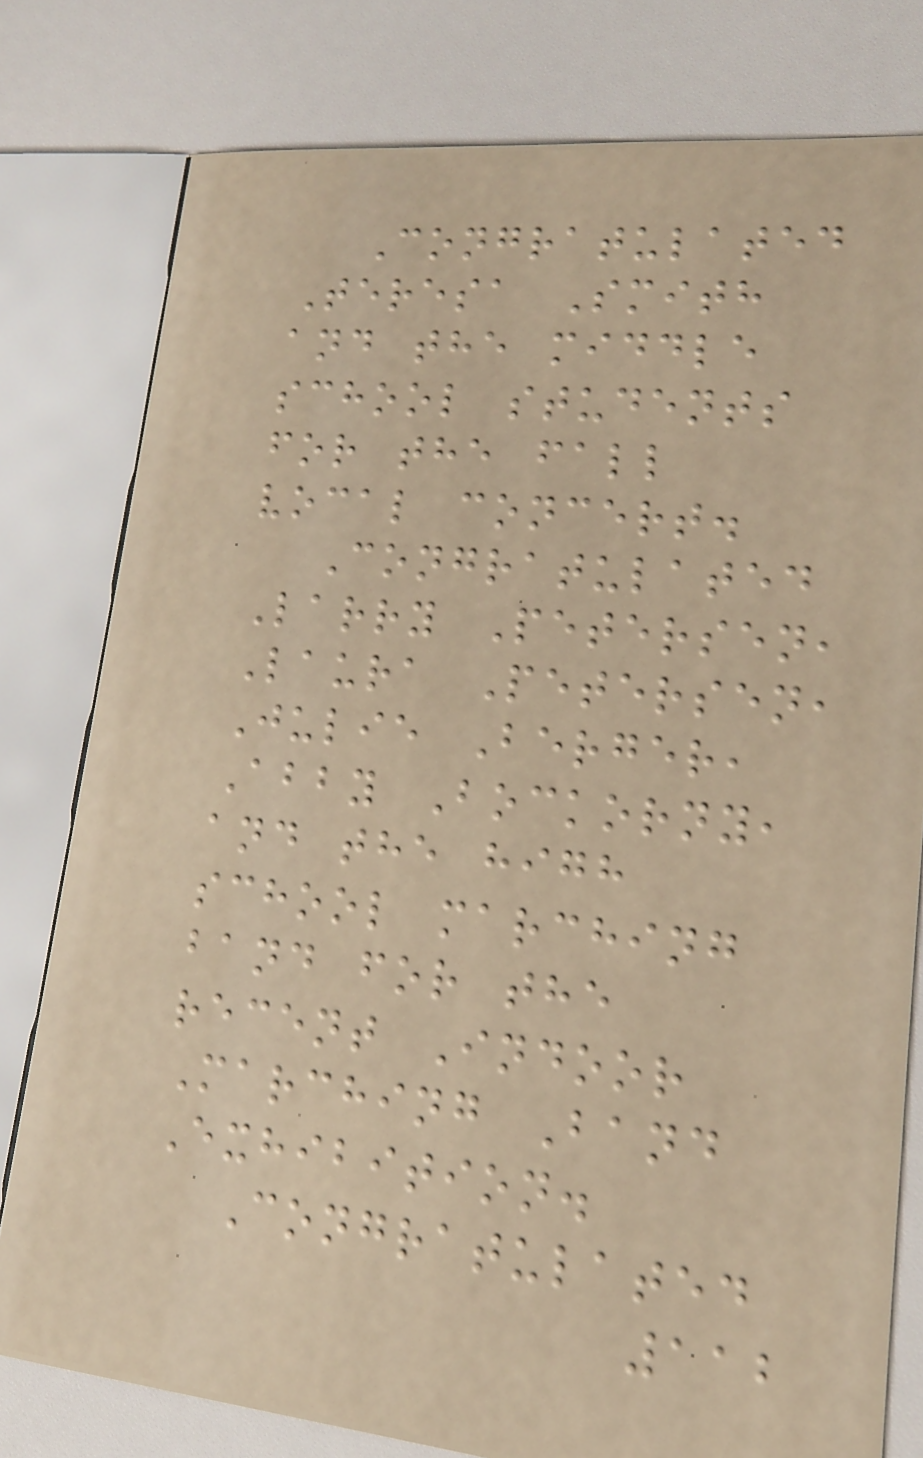Congratulated
Teresa Smith
and the middle
school students
for the fall
vocal concert.
Congratulated
Larry Petersen,
Laura Petersen,
Julie Berger,
Abby Bockorny,
and the high
school marching
band for the
recent Indoor
Marching Band
Exhibition.
Congratulated
112
